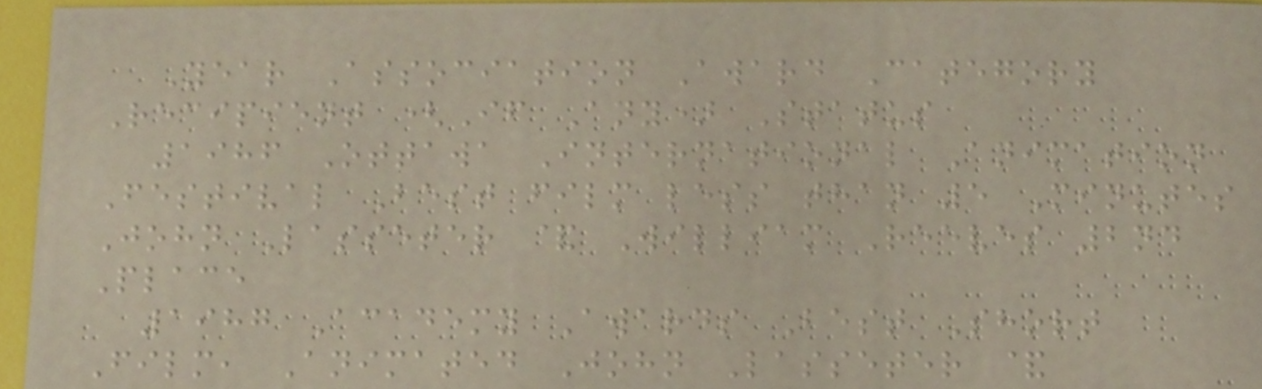Year Association Award Category
Recipient (If Any) Status
1986 Ottawa International Animation
Festival Best film less than 5 Minutes
John Lasseter & William Reeves 2nd
Place
1987 Academy Awards Best Short
Film, Animated John Lasseter &
